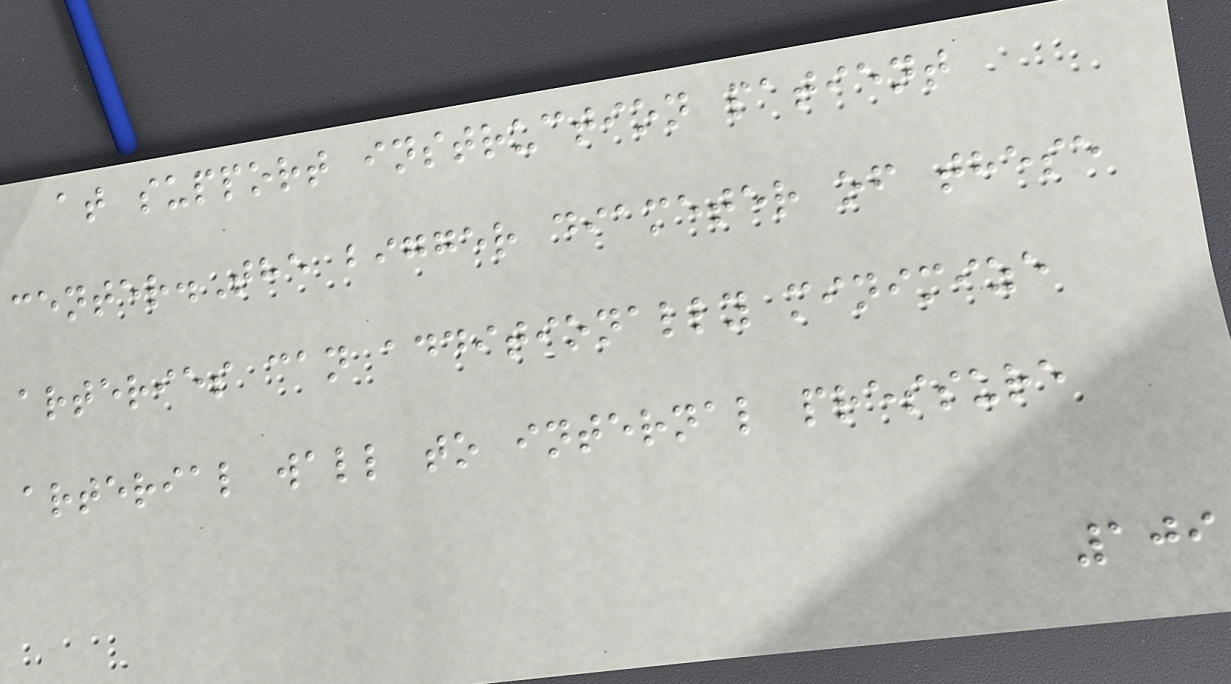at support instruction patient
center.The bigger diameter of these
arteries can additionally minimize
arterial wall to internal pressure
109
